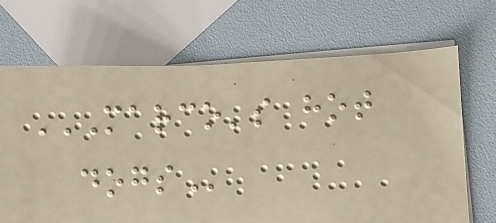MARCO'S HOT
DOGS
